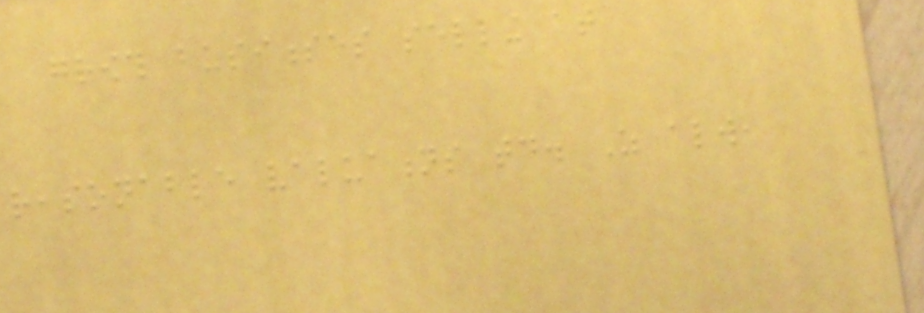growth businesses selling at
reasonable valuations today. As always,
